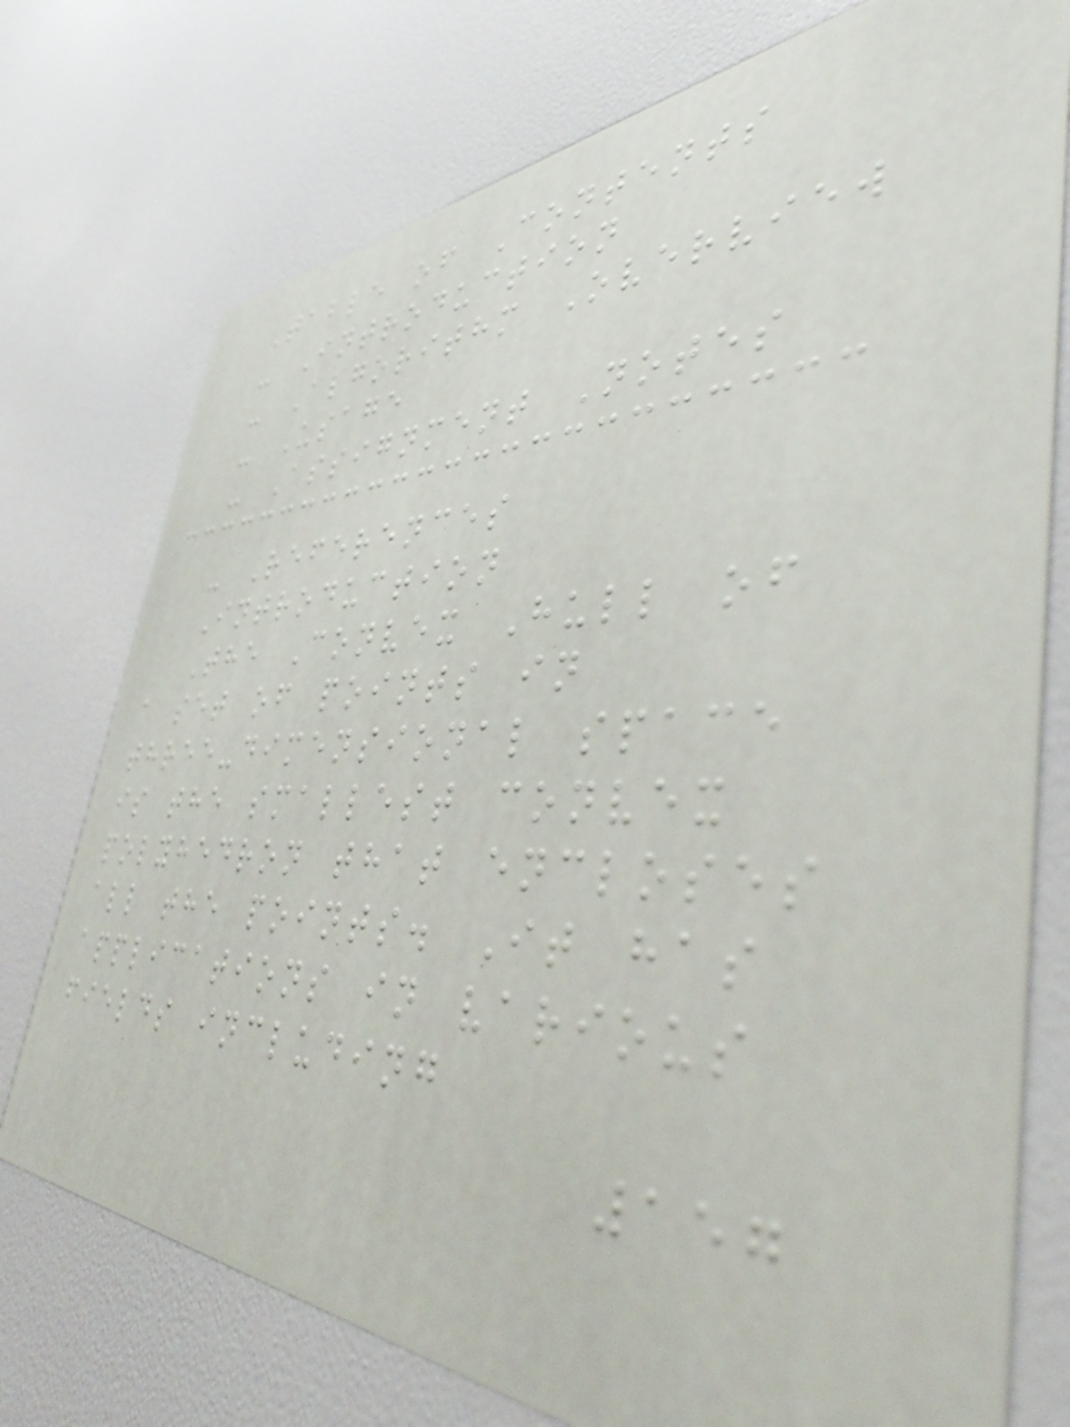Table of Contents
- Introduction
- Algorithm Overview
- Usage
- Assignment Notes
- References
Introduction
The Convex Hull of
a set of points in
three-dimensional space
is the smallest convex
polyhedron that encloses
all the points. It has
applications in various
fields including
157
